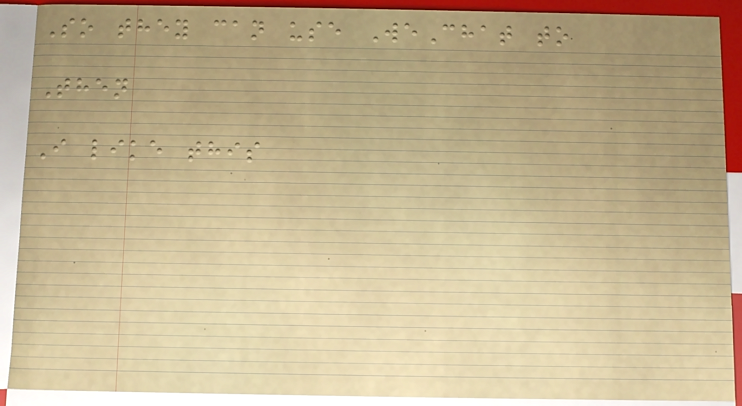So they can use WeChat to
Then
I like this
